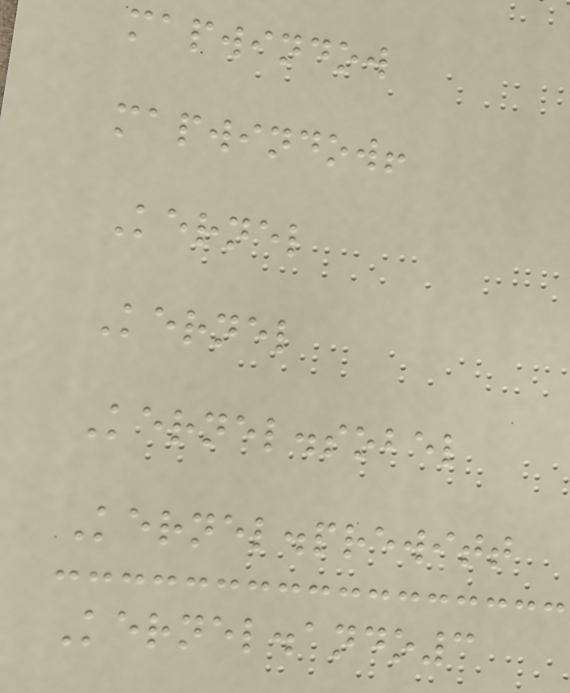mapwindow
mapwindow!
Kernel
Kernel
Kernel.sobel
Kernel.prewitt
Kernel.ando3
